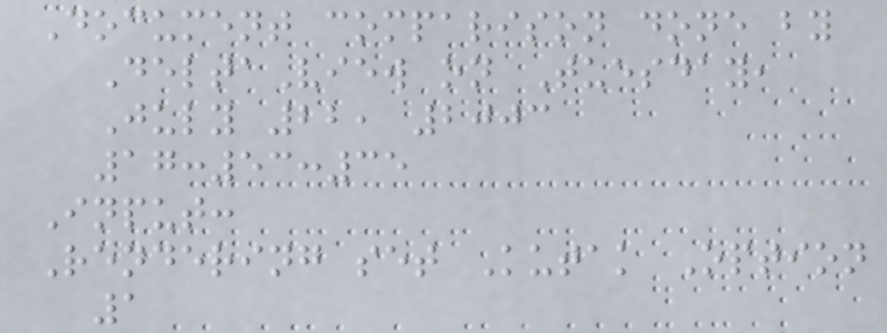Document comparison done by
DeltaView on Tuesday,
July 22, 2003
17:53:35
Input:
Rendering set Kutak Option
1
